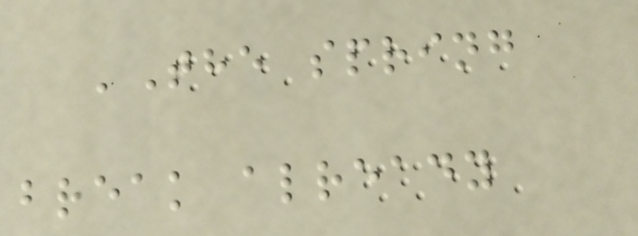'The spring
break already
